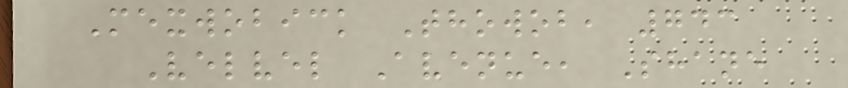Mexwobick Thowob, 743
Velvel Avenue, Shane
